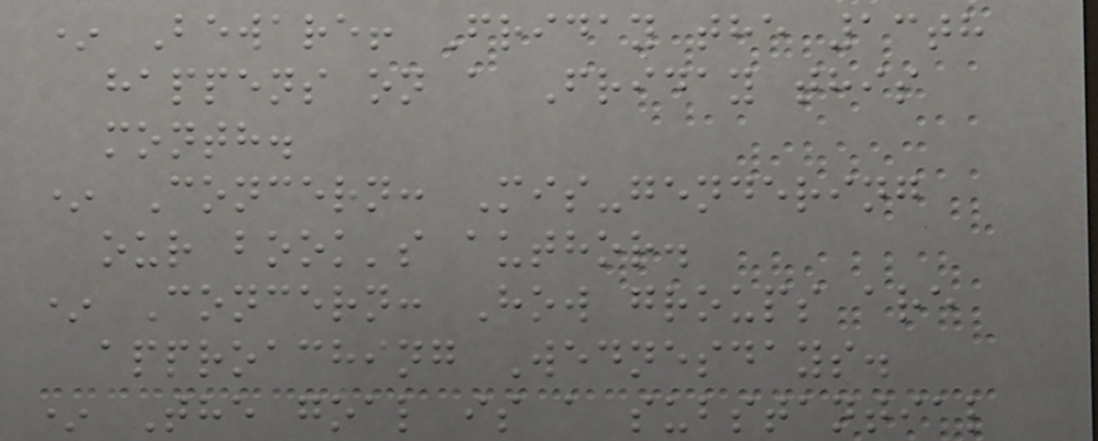* Beware! Friday the 13th
happens on a Friday this
month.
* Concern: Mis-gendering
our book's author.
* Concern: How groups are
approaching Wednesdays.
* The goal is a substantial
